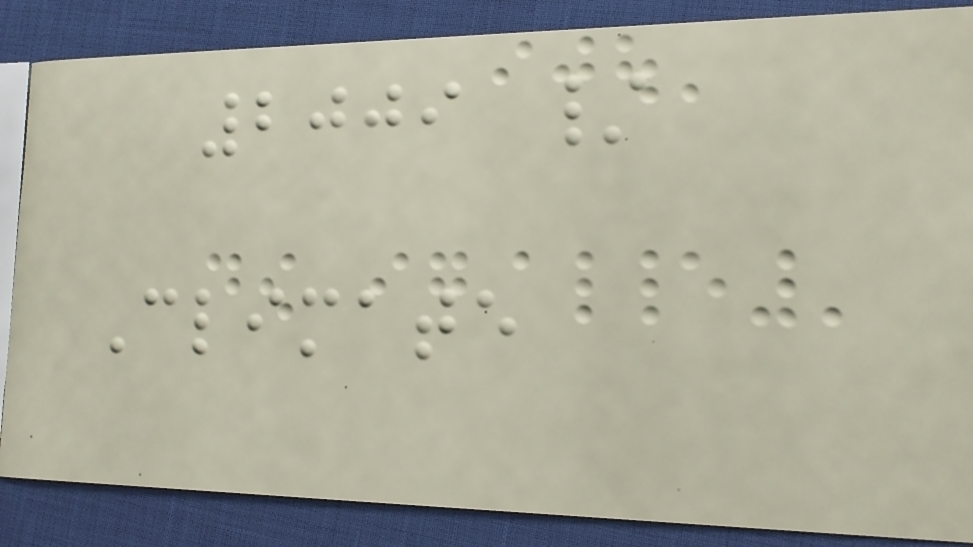2009 /
Climate
